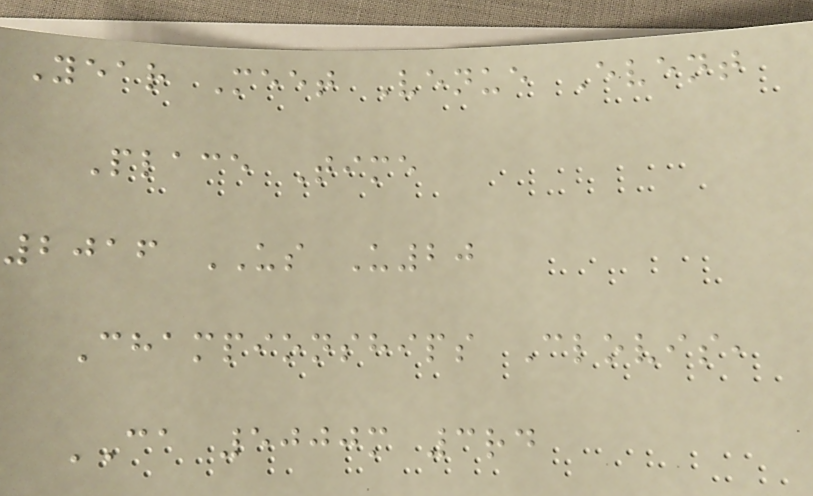Year Meet Venue Event
Place Time
2016 US U20
Championships Clovis,
CA 5000m 3rd
